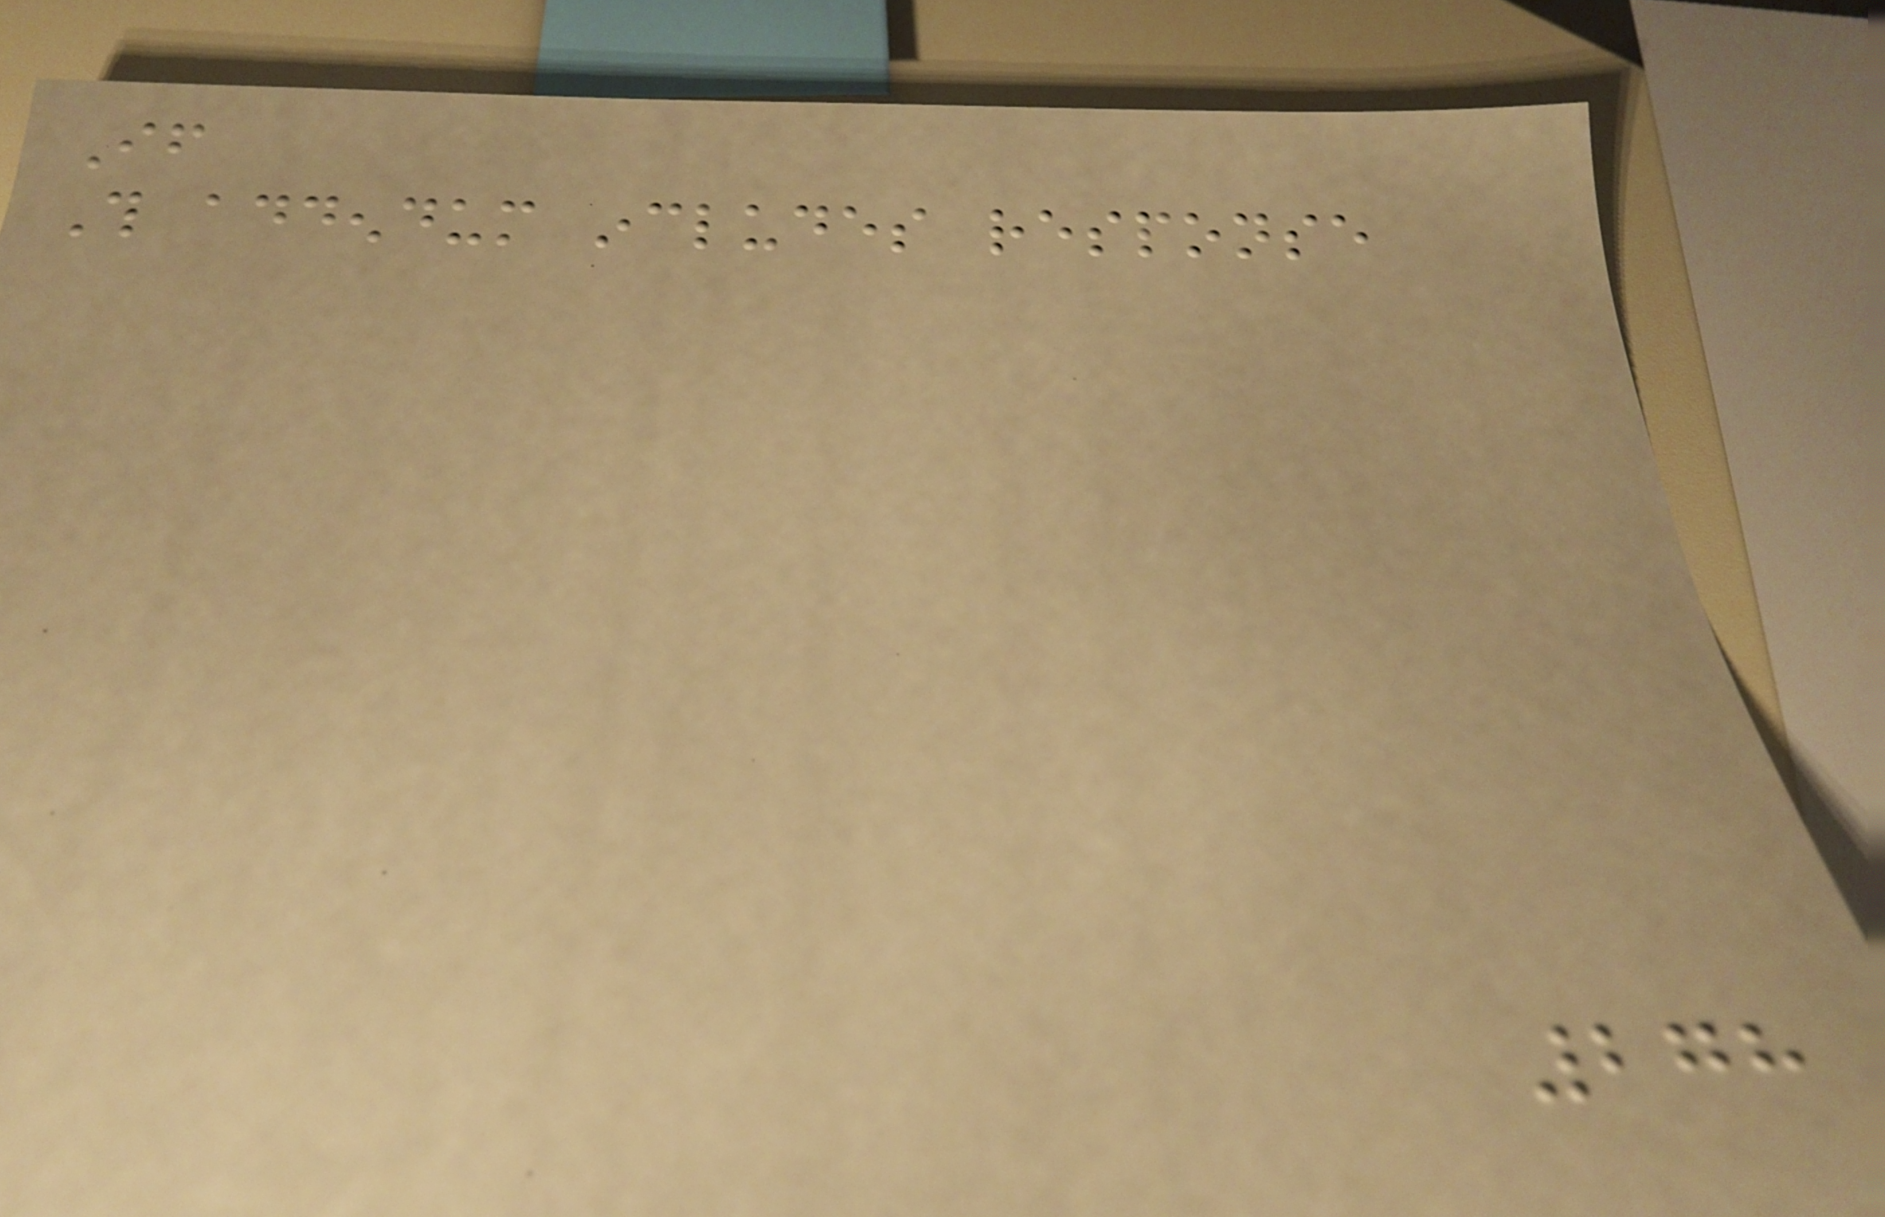If
This addendum includes response
278
